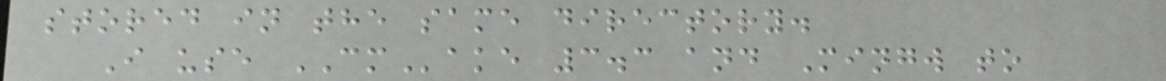stored in the same directory.
I use CMake 3.3 and Mingw to
